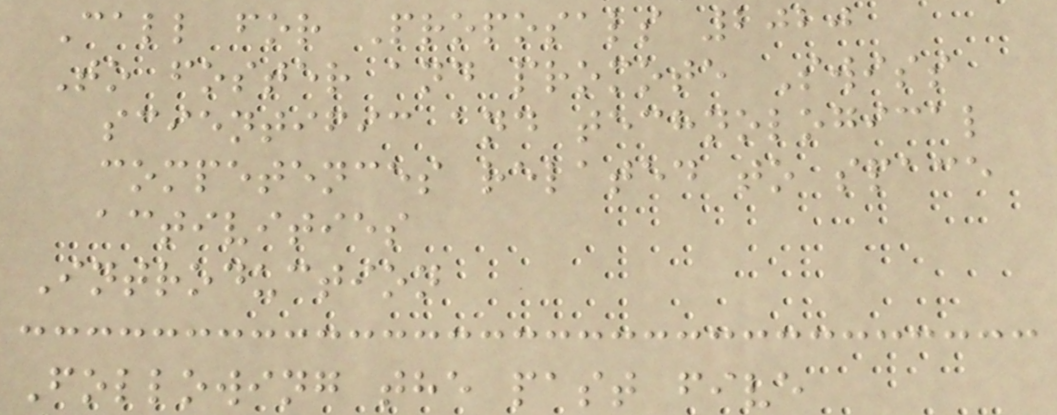Call for Proposals 2020
To foster and promote Swiss
scientific and technological
competences related to space
activities
Introduction
Following the past five
